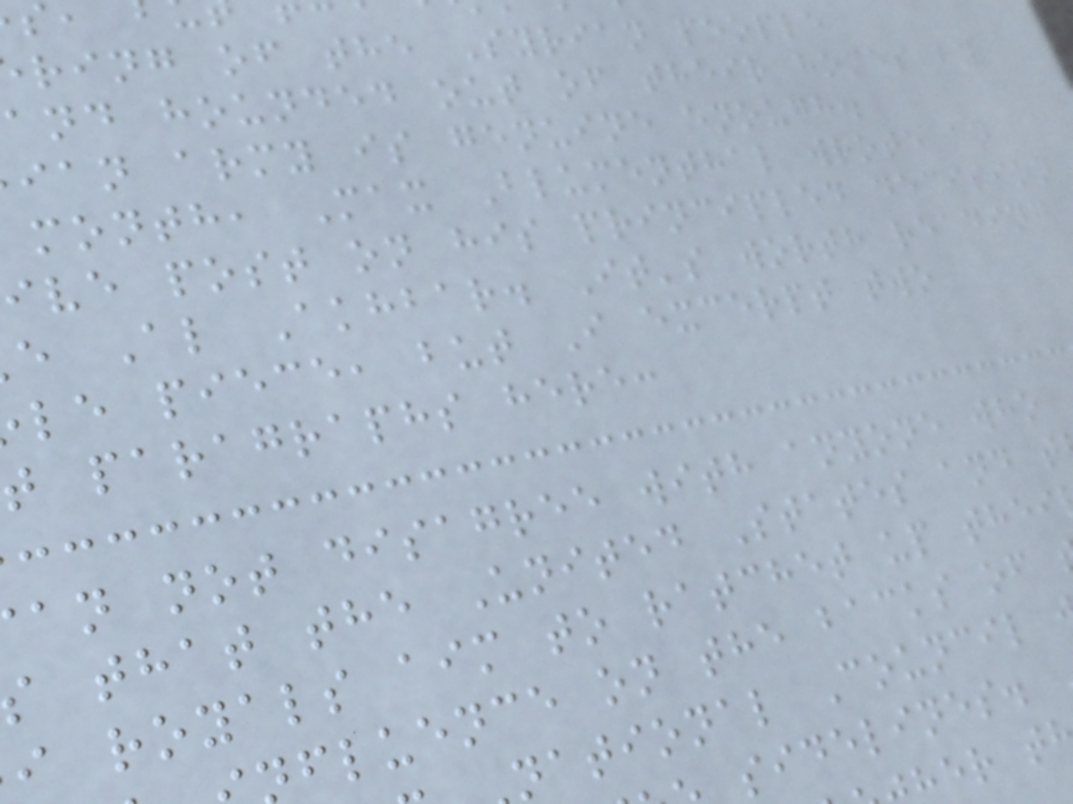ring of the Syrian people
and hounded out of their homes by
ian army is genuine enough.
month, Max Blumenthal wrote an
ive post on his principled decision
e Al Akhbar. It's worth reading
le piece, but I excerpt two
t paragraphs here:
an not disagree with anyone who
that the United States and t
i royals aim to ratchet up thei
fluence on the backs of
national Council
sidelines.
